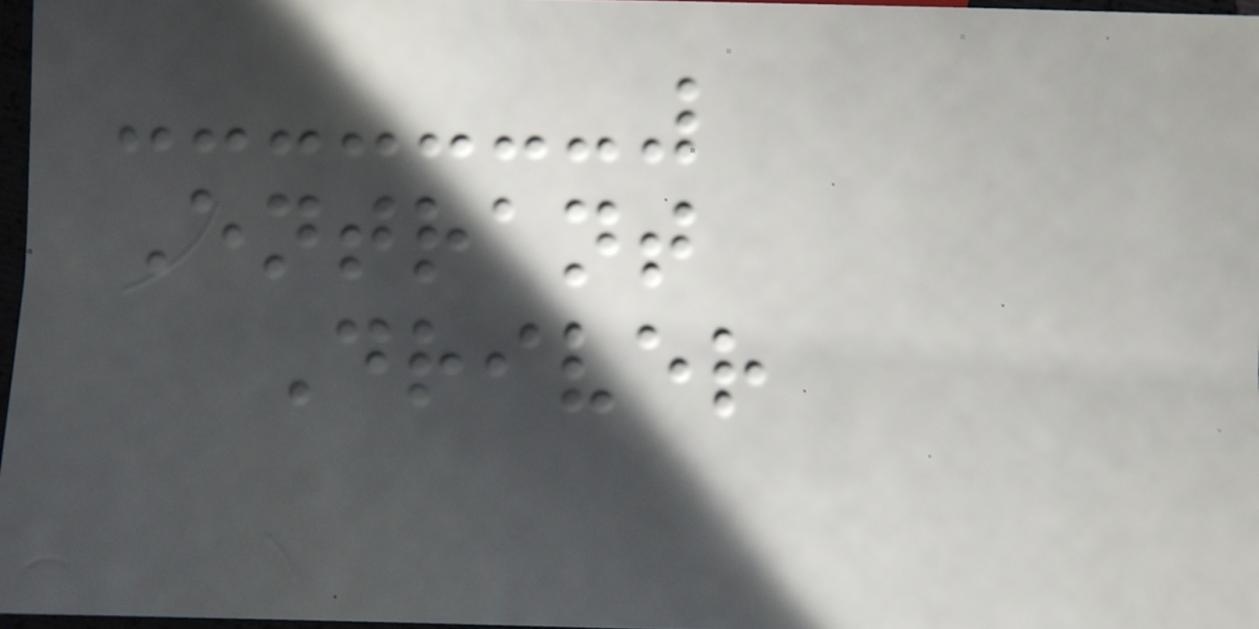Entrant
Driver
